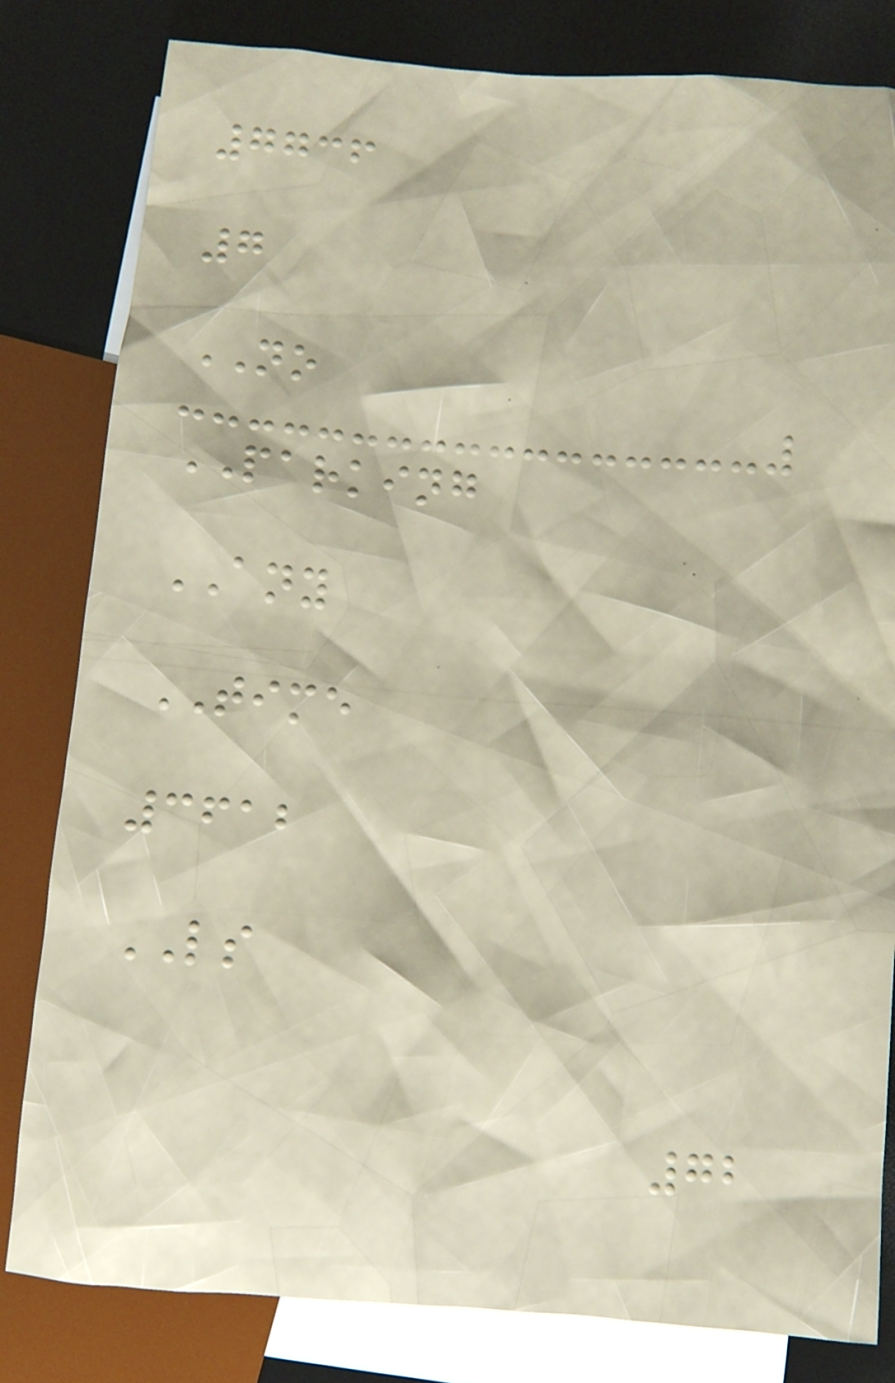7736
7
NO
PARKING
ANY
TIME
3612
LS
72
